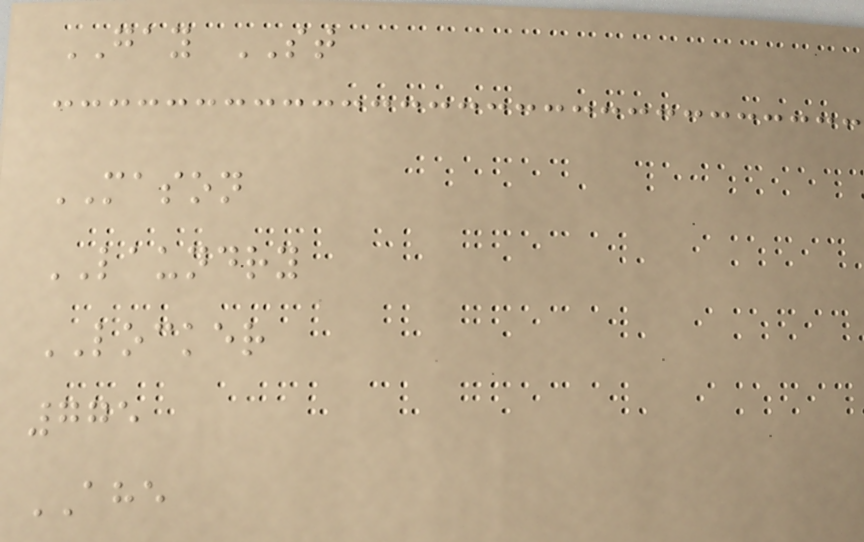GAY ST
MASON
LAUNDRY
LOCKER
775
AHE
